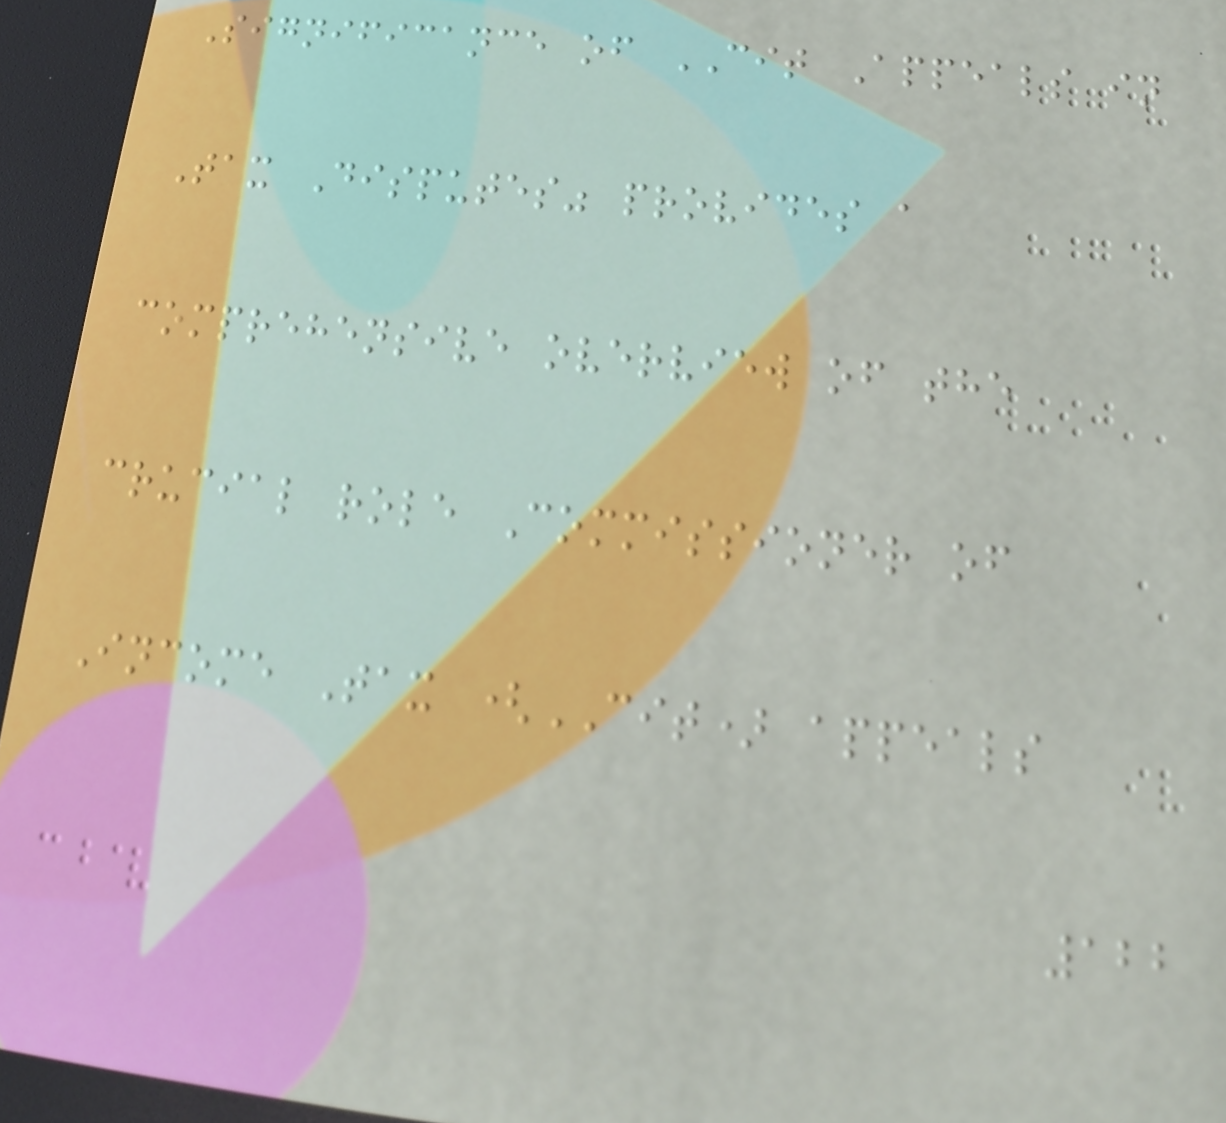Significance of CIT Appeals in
Tax Disputes" provides a
comprehensive overview of the
crucial role Commissioner of
Income Tax (CIT) appeals
122
